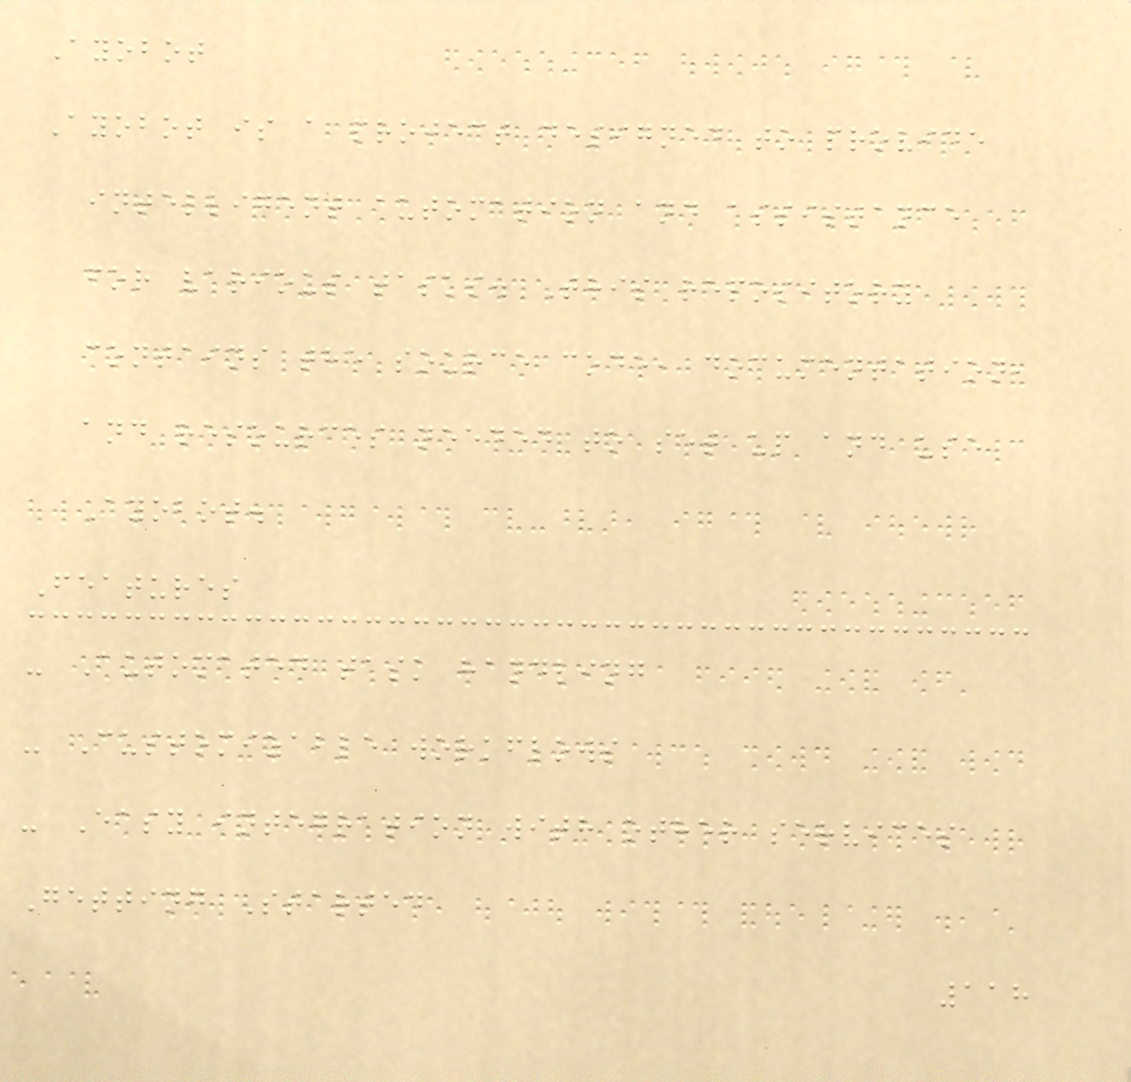Ayobot
Ayobot is a project designed to provide
intelligent automation and assistance
for various tasks. This repository
contains the source code, documentation,
and resources needed to set up and use
Ayobot.
Features
- Automated task handling
- Customizable workflows
- Easy integration with other services
Getting Started
118
